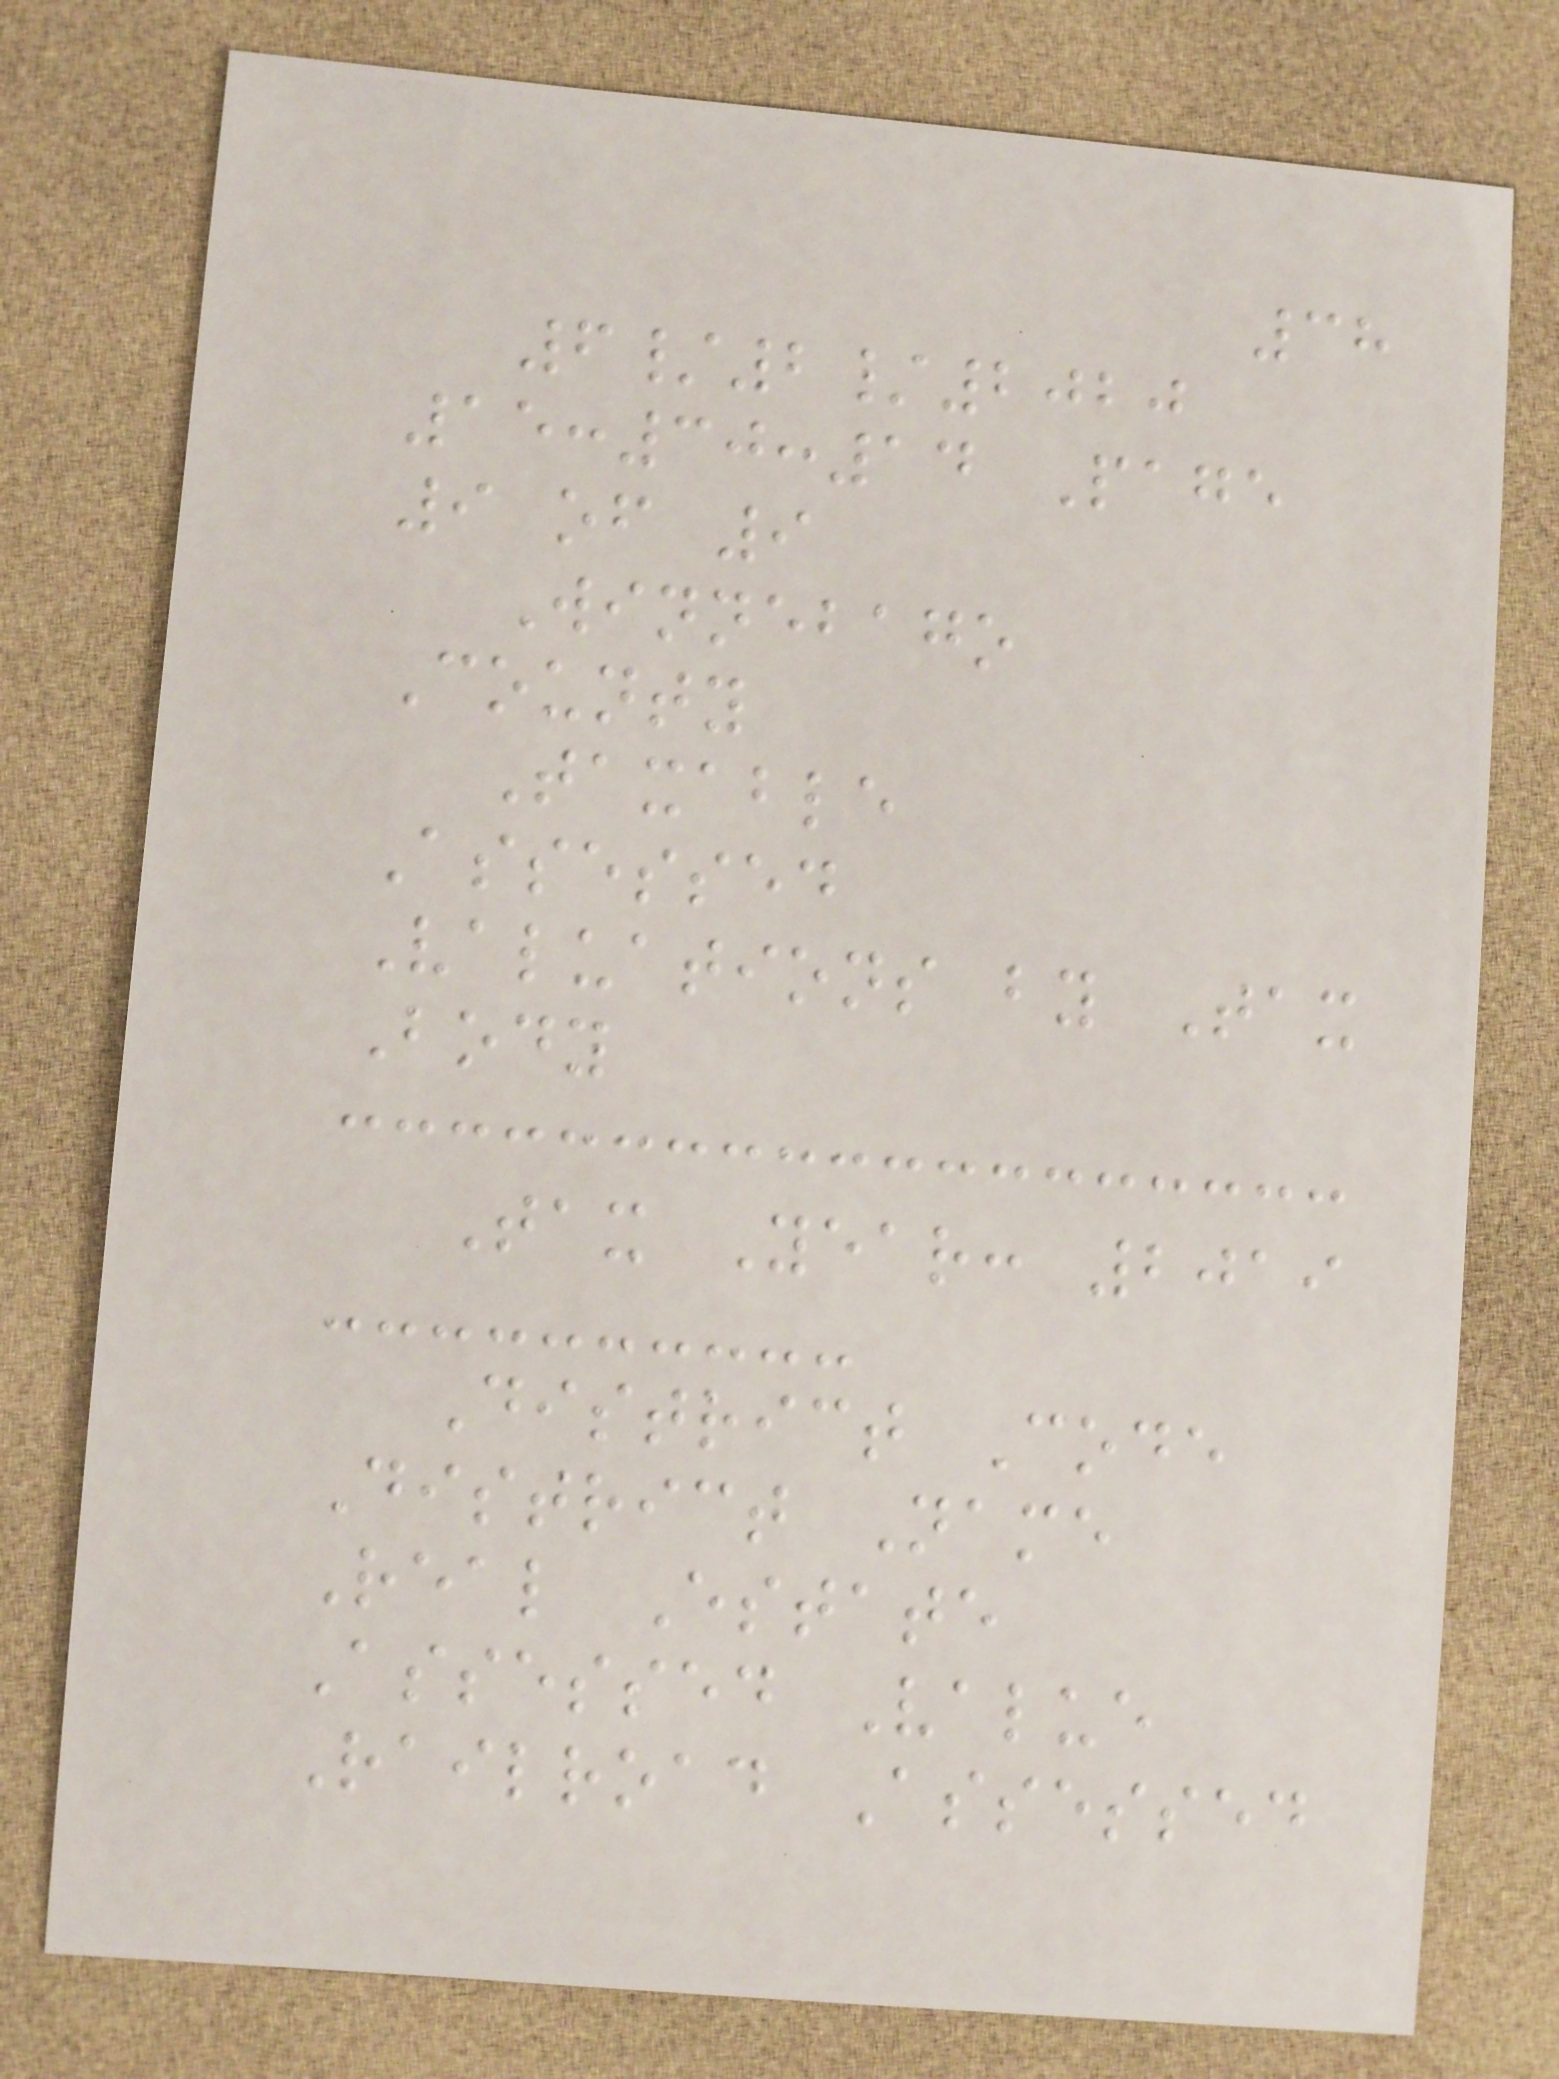38
6/2/2020
15:30:14 Page
9 of 9
Winnebago
County
Taxable
Assessed
Valuations by Tax
Body
Tax Year: 2019
District Code
District Name
Real Estate
Assessed Value
Railroad Assessed
